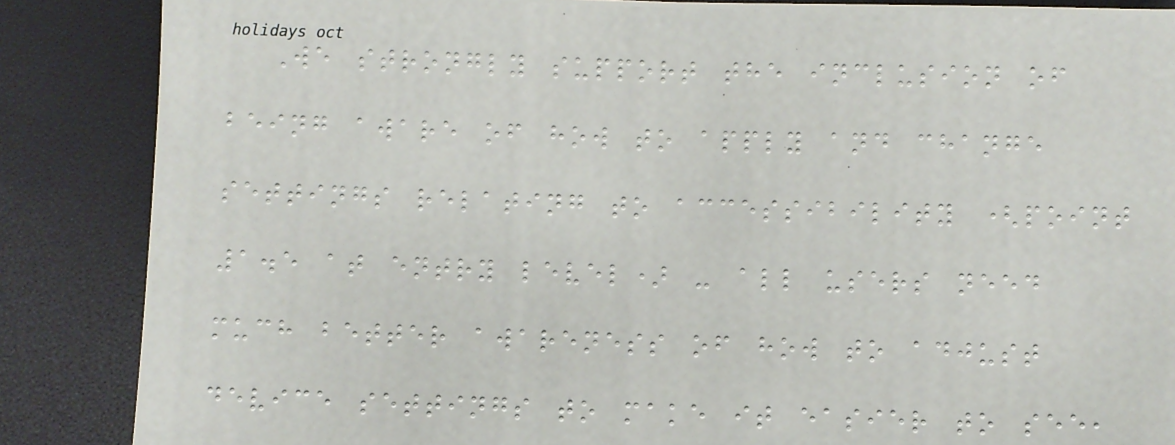We strongly support the inclusion of
being aware of how to apply and change
settings relating to accessibility (point
1.5 at entry level) - all users need
much better awareness of how to adjust
device settings to make it easier to see,
